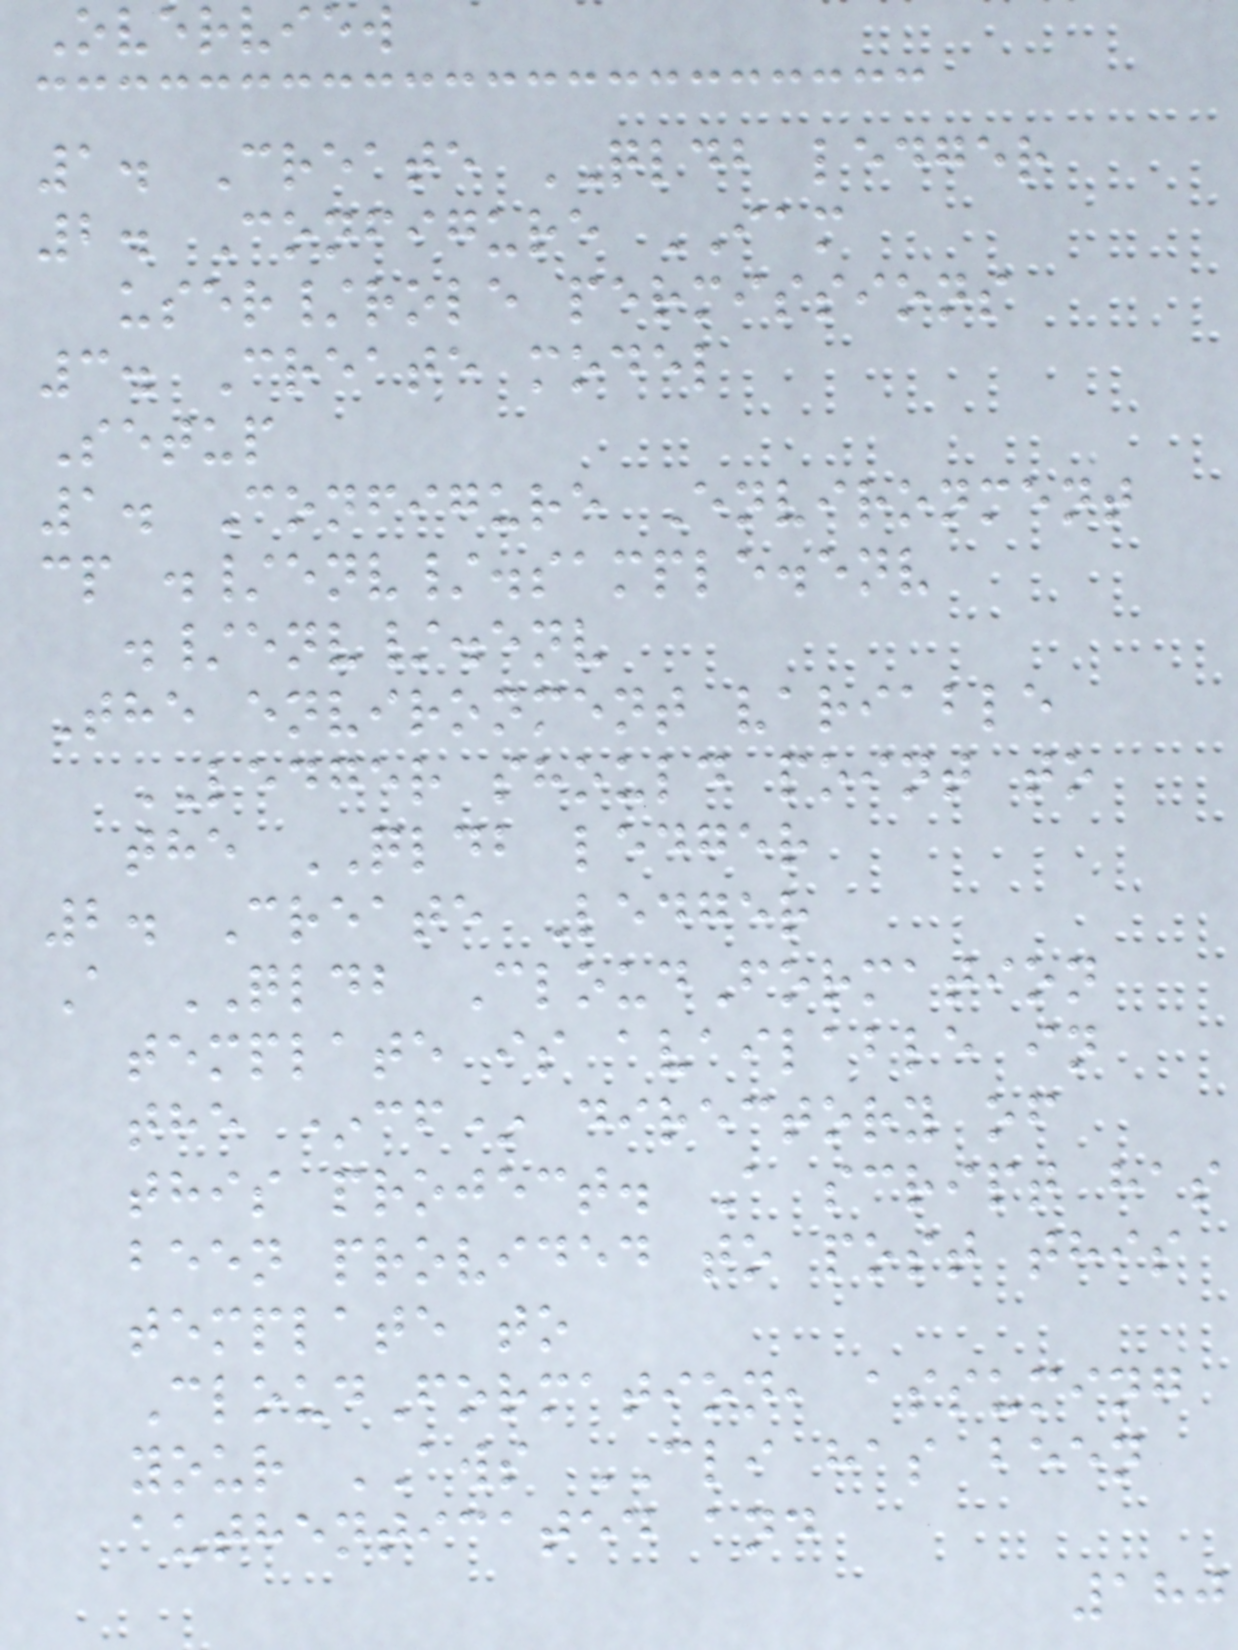Overview
1. Create QLDB ledger
2. Configure IAM
user/role permissions
3. Create model
Setup
1. Configure Environment
cp ./env/.sample.env
./env/.env
The environment variable
LEDGER should point to
the QLDB ledger
2. Create Ledger
A QLDB CloudFormation
template is available in
the *cf* directory of
this project. A script has
been provided to post this
template to
CloudFormation, assuming
your AWS CLI has been
authenticated and
180
